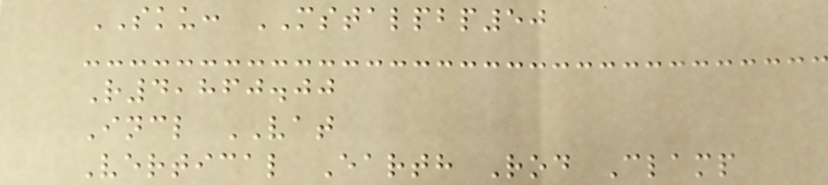SKU: MSTALPBP50
R4,860.00
Incl VAT
Vertical Earth Rod Clamp
